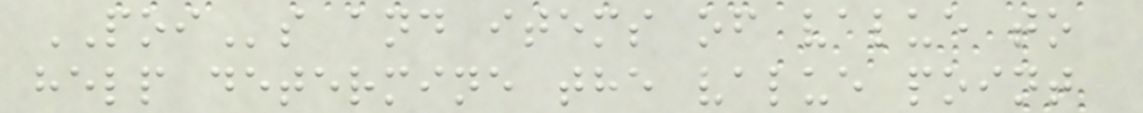POIs and items of value to
help determine the value point
